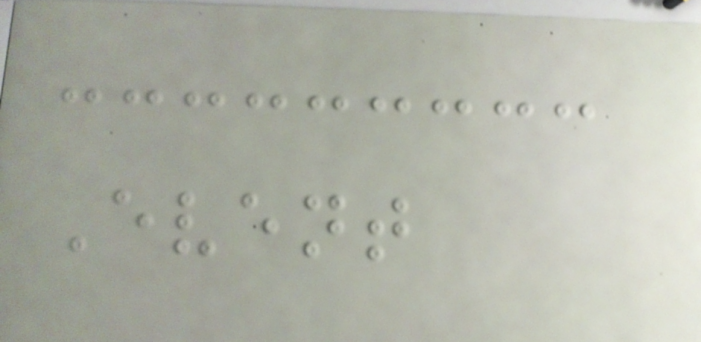Event
